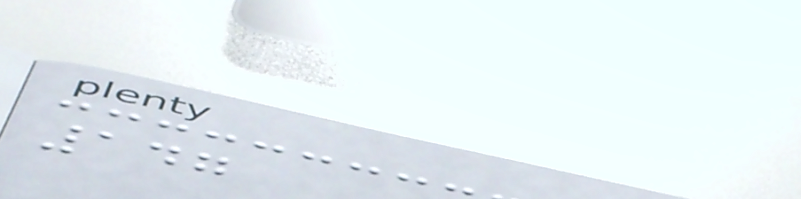147
